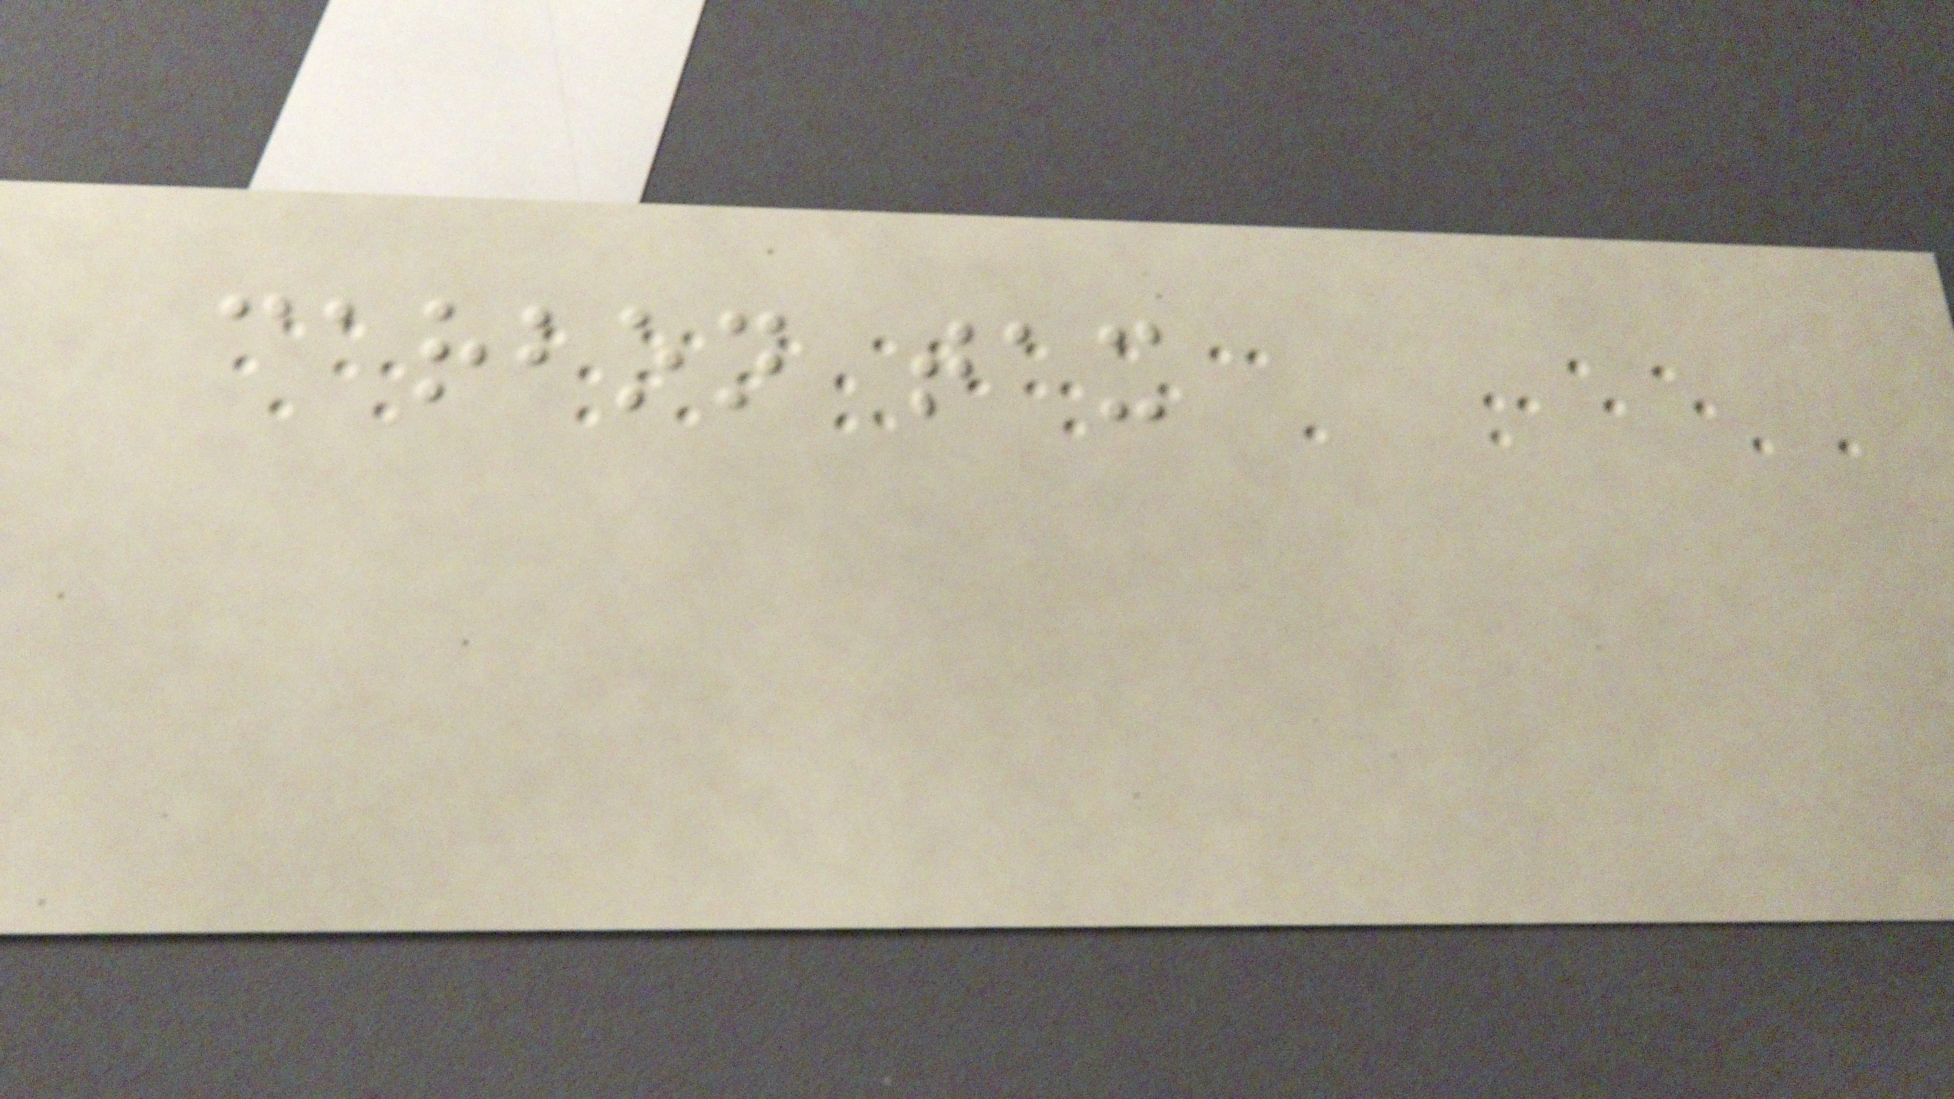carbon tax
